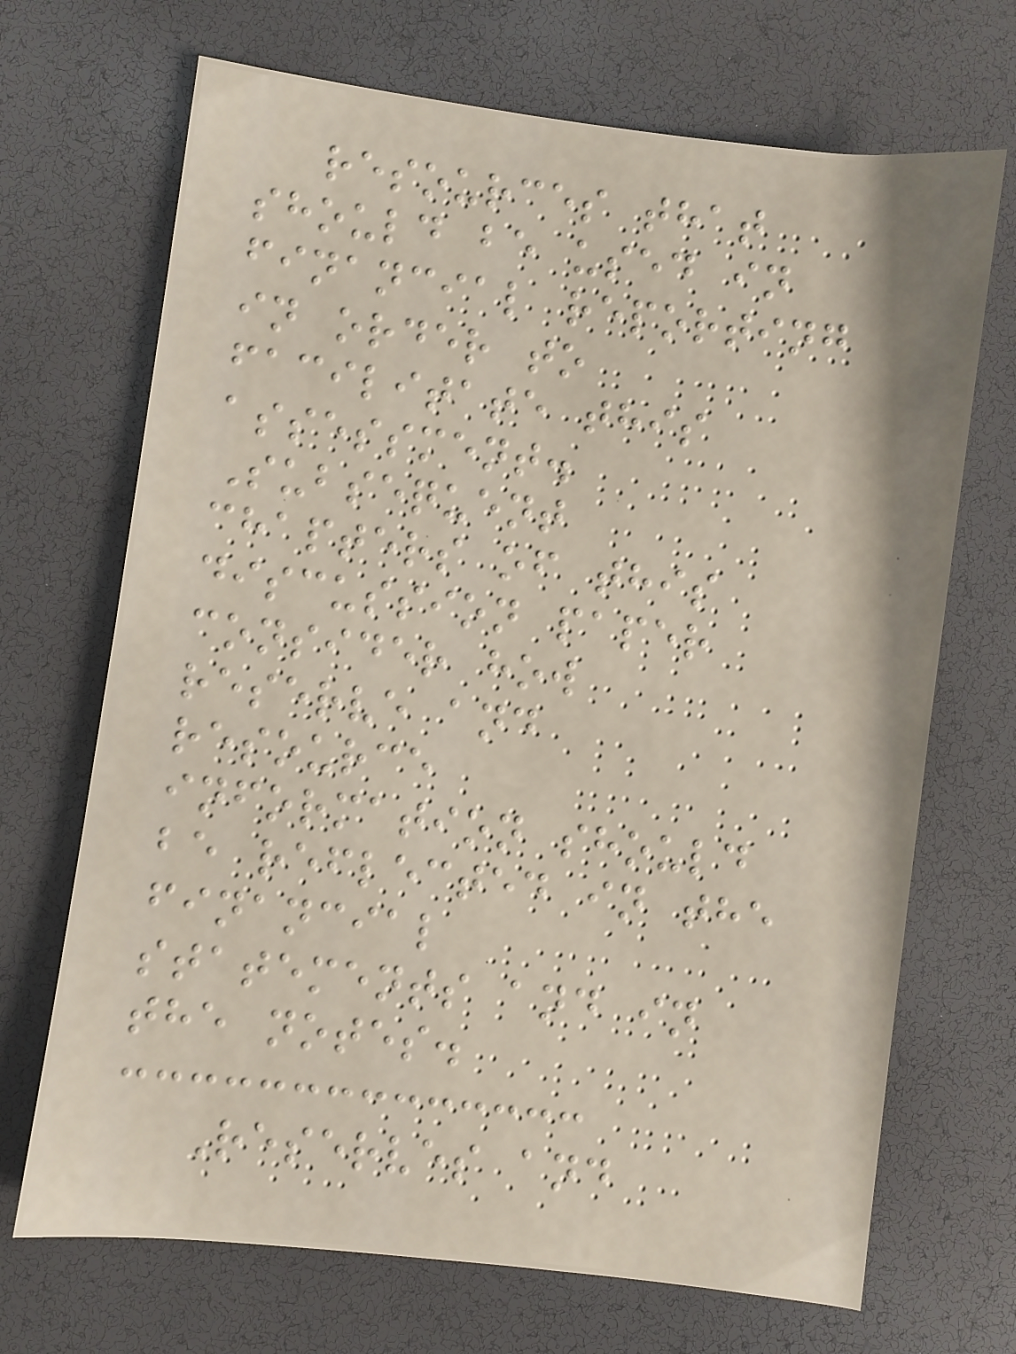resources that
should be used in
financial reporting
in order to
facilitate this
assessment.
Subsequent
chapters of this
discussion paper
consider how
reserve and
resource
information should
be reflected in the
financial
statements and in
the notes.
Reserves and
